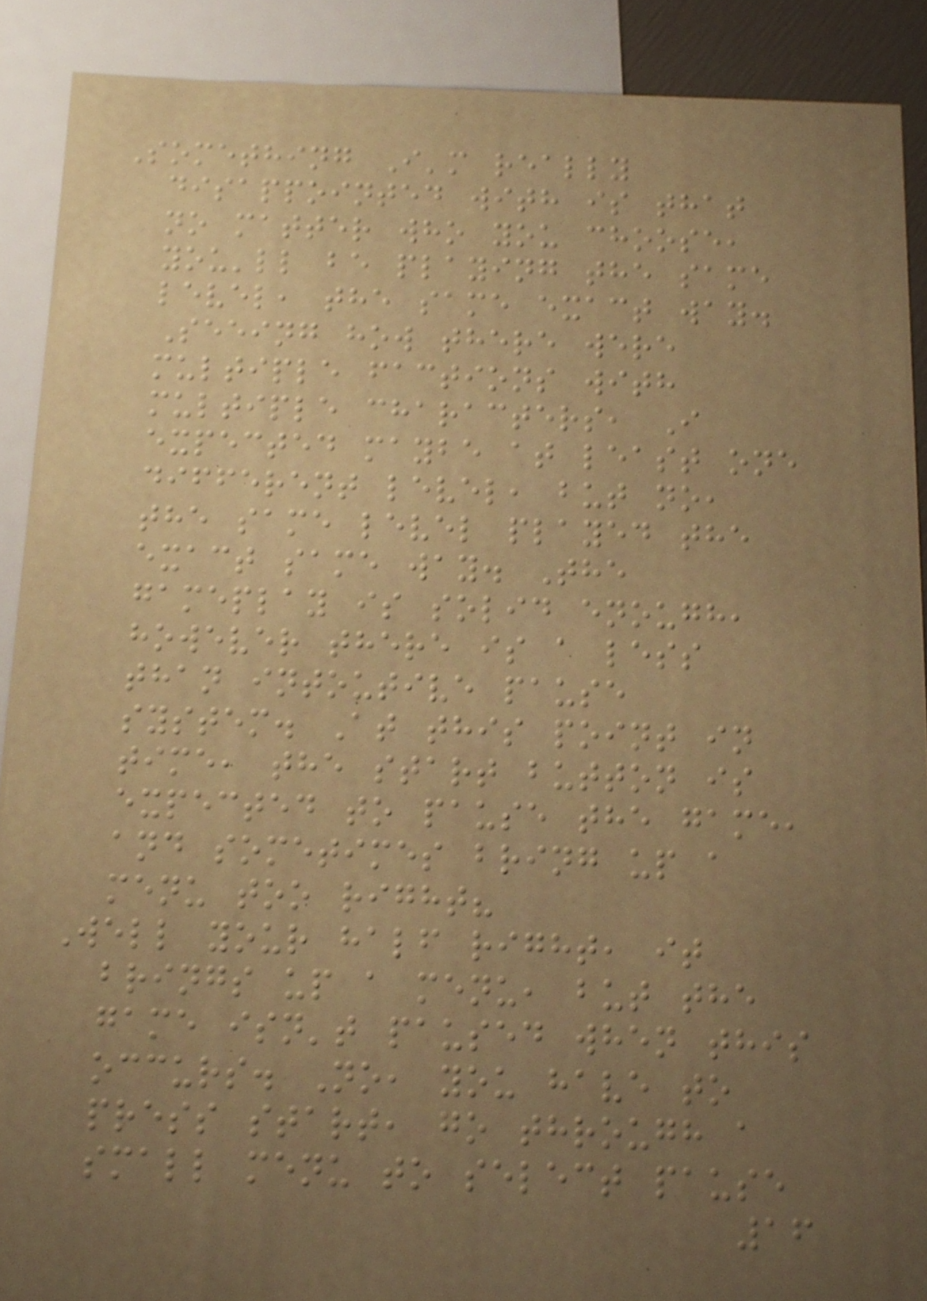Something I'm really
disappointed with is that
no matter who you choose,
you'll be playing the same
level, the same exact way.
Seeing how there were
multiple factions with
multiple characters, I
expected maybe at least one
different level, but no,
the same level played the
exact same way. The
gameplay is solid enough,
however there is a less
than intoutive pause
system. At this point in
time, the start button is
expected to pause the game,
and sometimes bring up a
menu too right?
Well your half right, it
brings up a menu, but the
game isn't paused when this
occurs. No, you have to
press start, go through a
small menu to select pause
16
